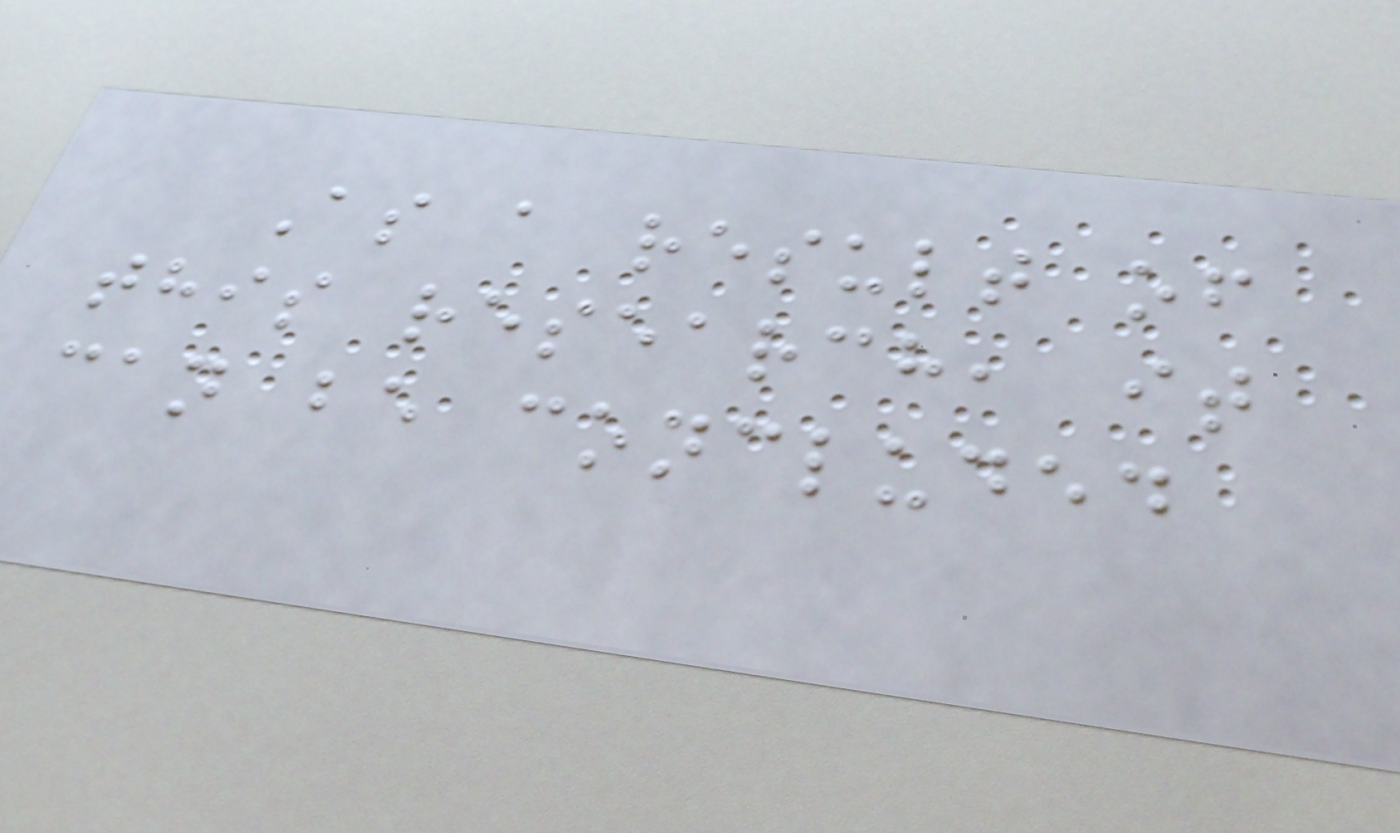As a result of
this research, it
can be concluded
